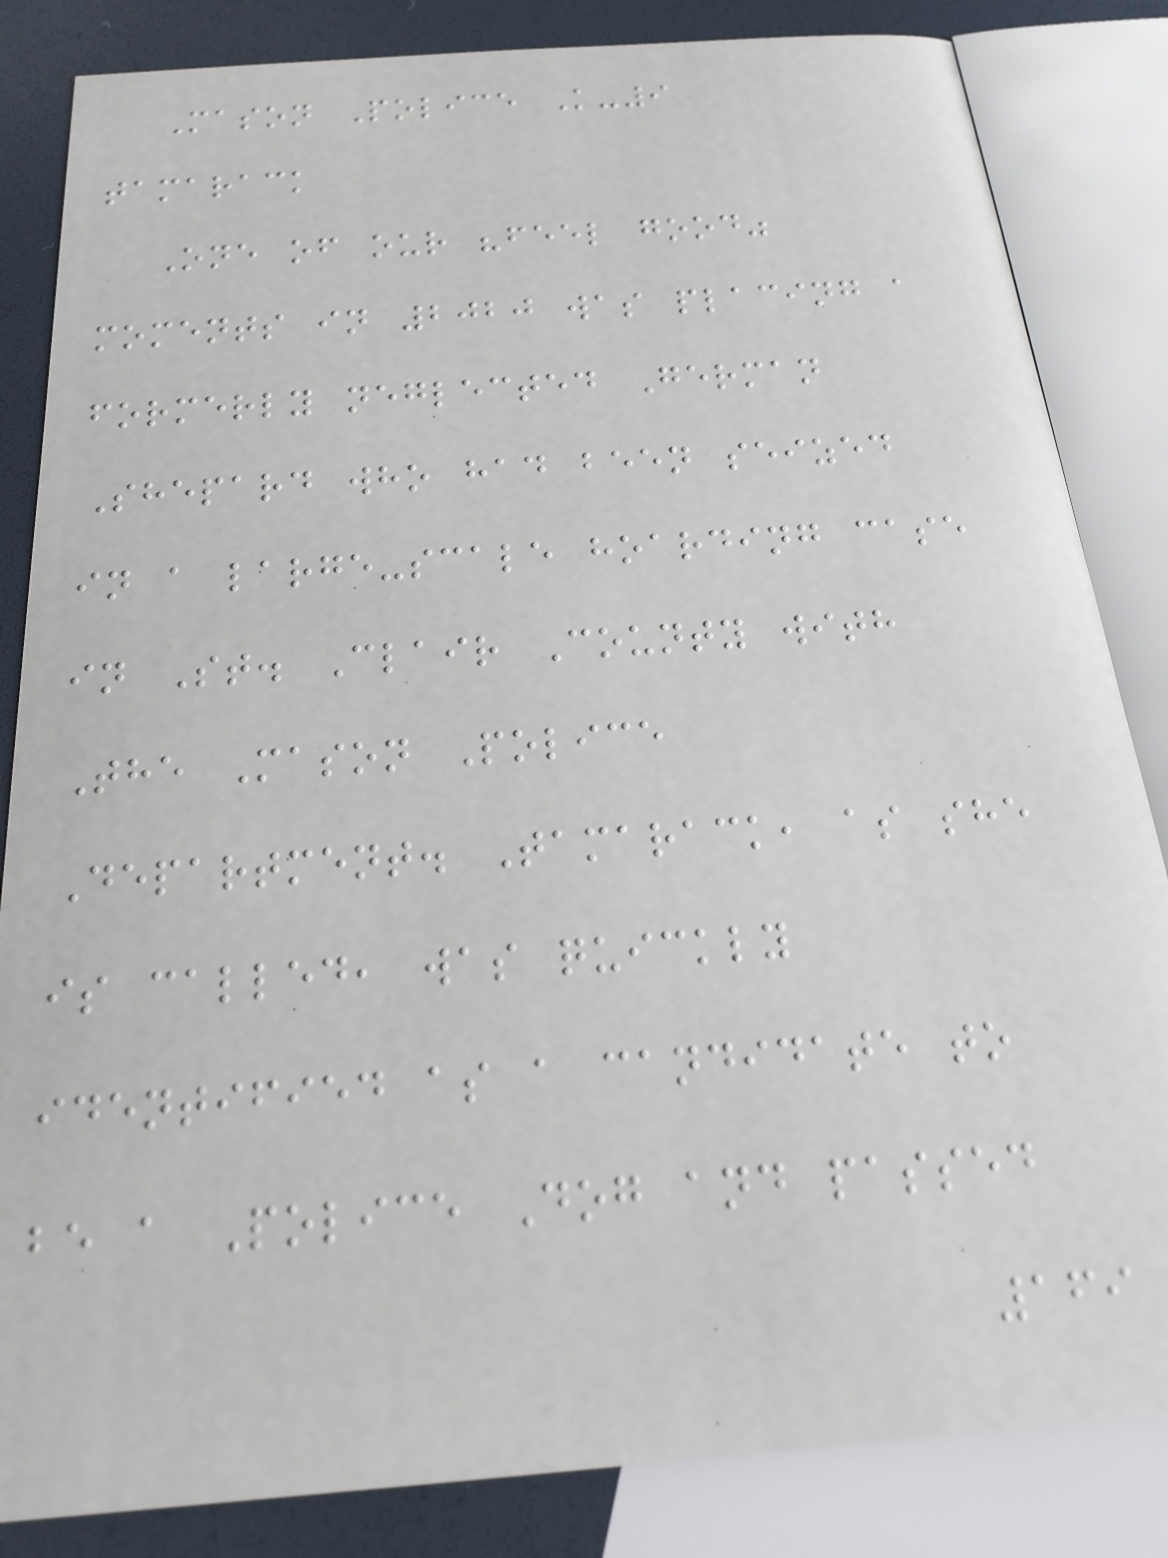Mason Police K-9
tamarack
One of our "feel good"
moments in 2020 was placing a
formerly neglected German
Shepard who had been seized
in a large-scale hoarding case
in St. Clair County with
The Mason Police
Department. Tamarack, as she
is called, was quickly
identified as a candidate to
be a Police Dog and passed
169
